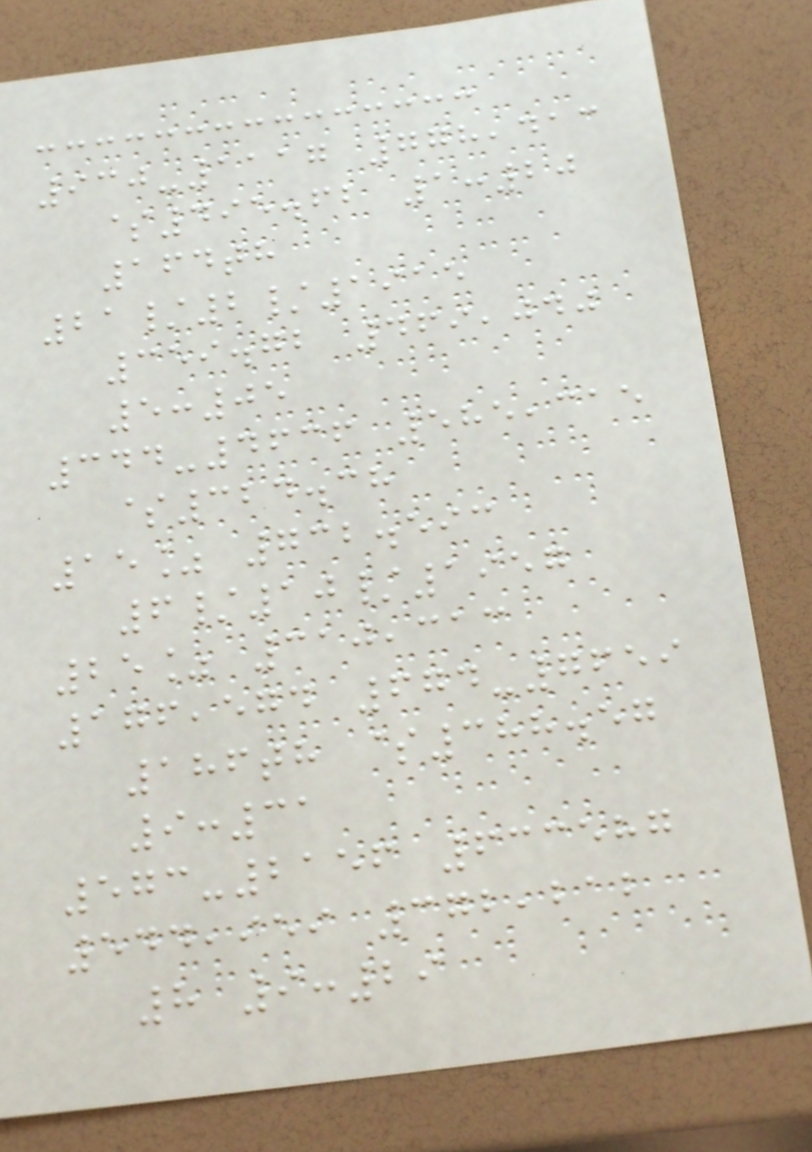930-1117 778,413
$495.62 1:20
164th
21/2/1915
359.72 469,040
5:05
344-4636 585,315
$324.38
15% 732.593
6/10/1957
25% 310,313
176,574 674-7659
186th $388.57
9:31
573-2156 633587
544,959 372,212
8 9:29
